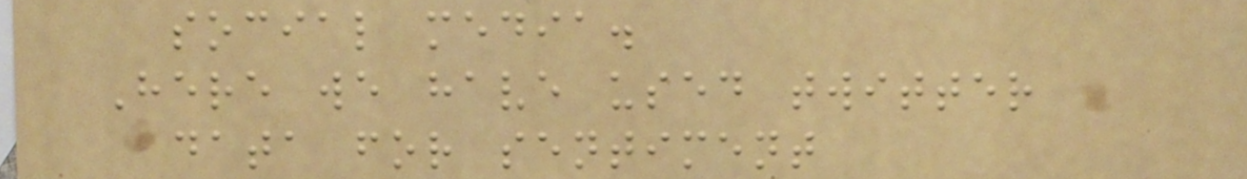social media.
Here we have used twitter
data for sentiment
